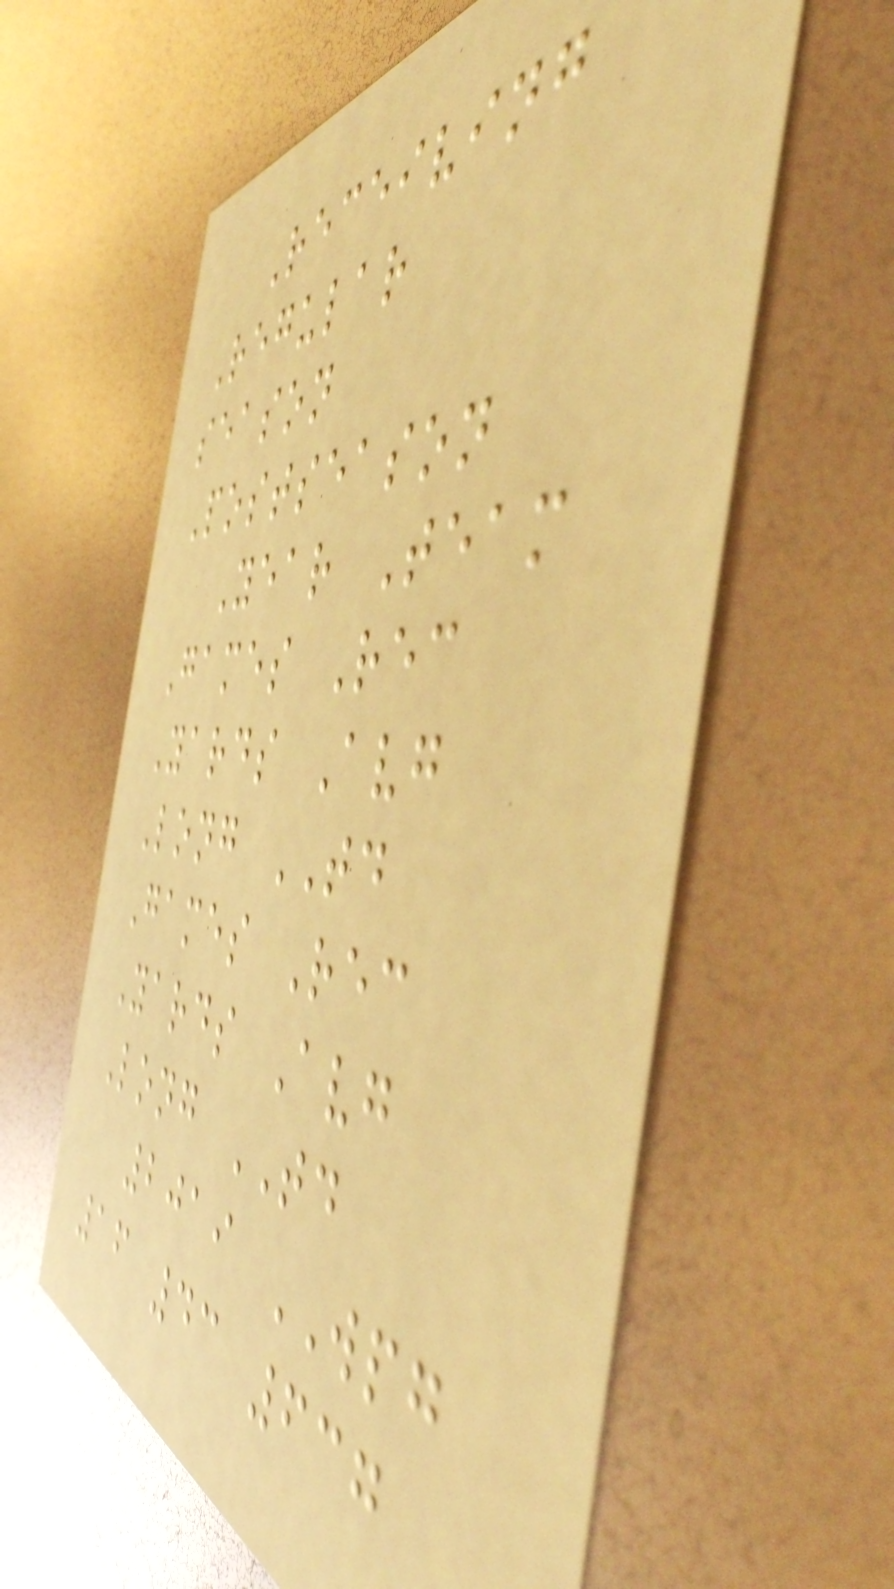Receiving
Regular
season
Postseason
Year Team
Games Rec
Yards Avg
Long TD
Games Rec
Yards Avg
Long TD
2019 WPG
16 43 637
